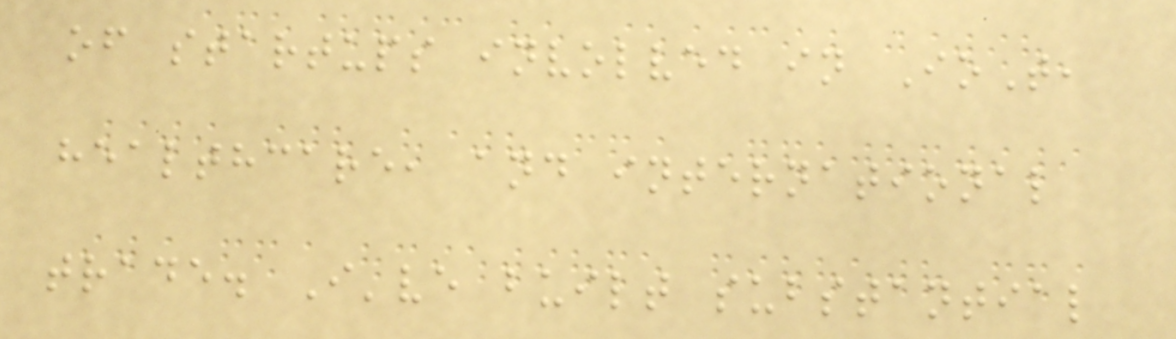of startups involved in IoT,
healthcare, and international
trade. I've built substantial
